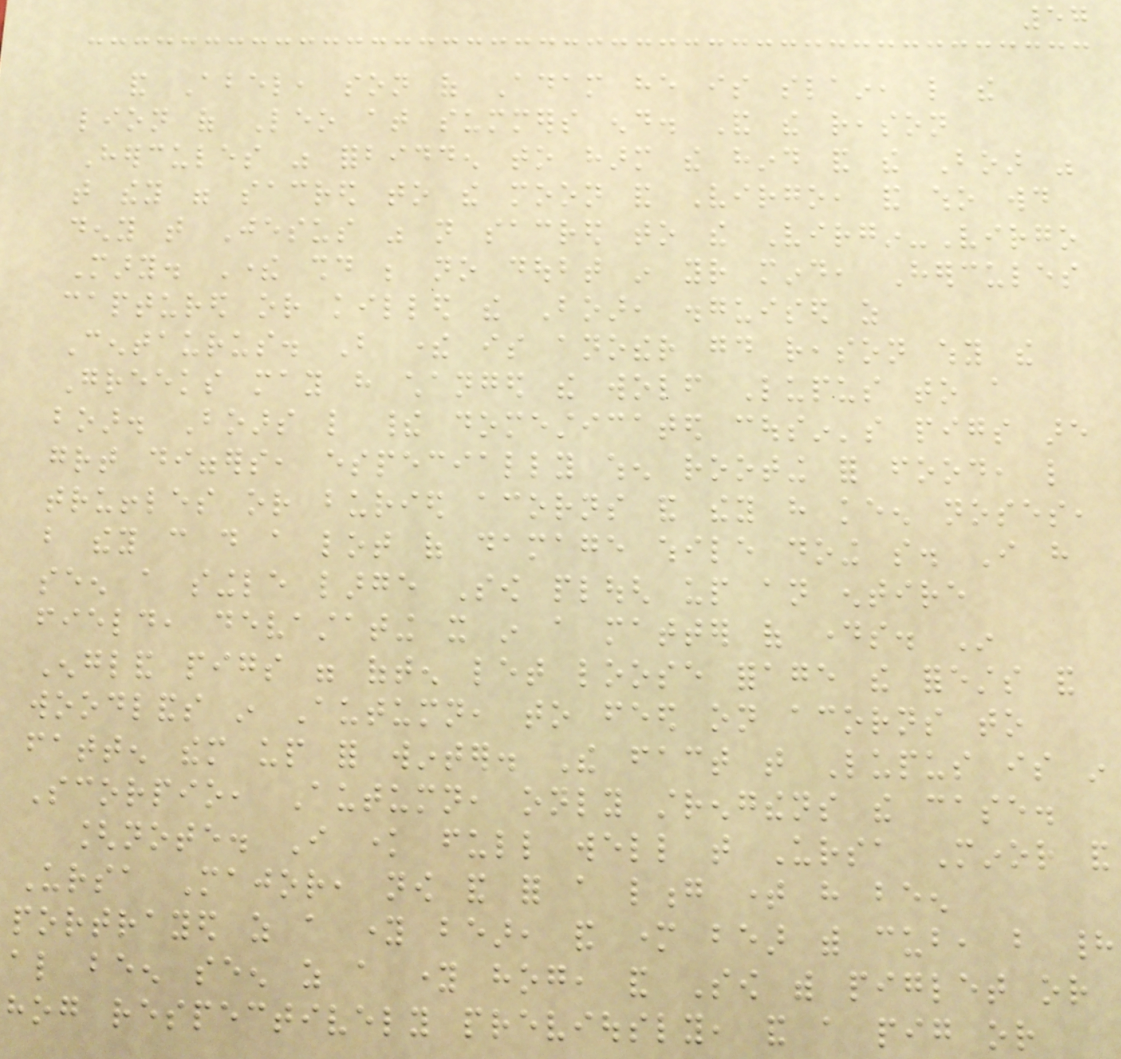57
and Abel, son of Adam he is slain, like the
lion of Leo at summers end. And the reason
Hercules was forbidden to harm the hind and the Boar was
that they were sacred to the moon and Virgo, and who would
deny that Jesus was not sacred to the Virgin-Virgo
Mary. There should be no doubt in your mind, Hercules
captured or killed the Boar, disguised as
Centaurus. But there is another good reason why the
Greeks may have changed the wolf Lupus to a
boar. Boars like their domesticated cousin's pigs are
great diggers, especially when rooting for food, like
truffles or buried acorns and they have keen noses,
but they can do a lot of damage while doing so. I have
seen a single large Sow plough up an entire
field, devastating it in a matter of days. In
England pigs were often let loose forage the forests and
woodlands in Autumn, to feed on acorns to
fatten them up for winter. The fact that Lupus is in
Scorpio, Autumn, only strengthens the case.
[note. I know full well that Ursa Minor and
Ursa Major, now and for a long time have been
portrayed as a young bear, and mother bear with cub, but had
also been seen as a young hog, and Sow with piglet or
hog respectively previously, and a pig or
